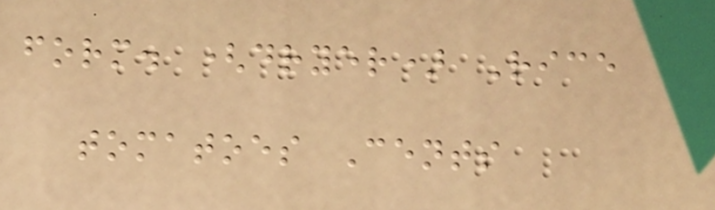form. (dryer) Rice
tomatoes Cents
